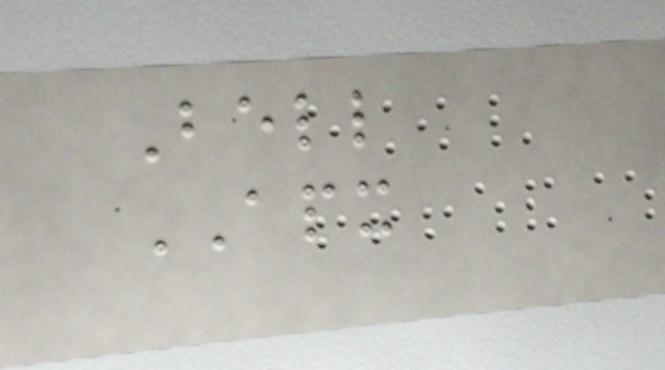Bell
APX
